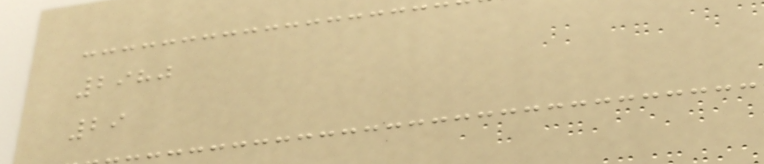2980
29
